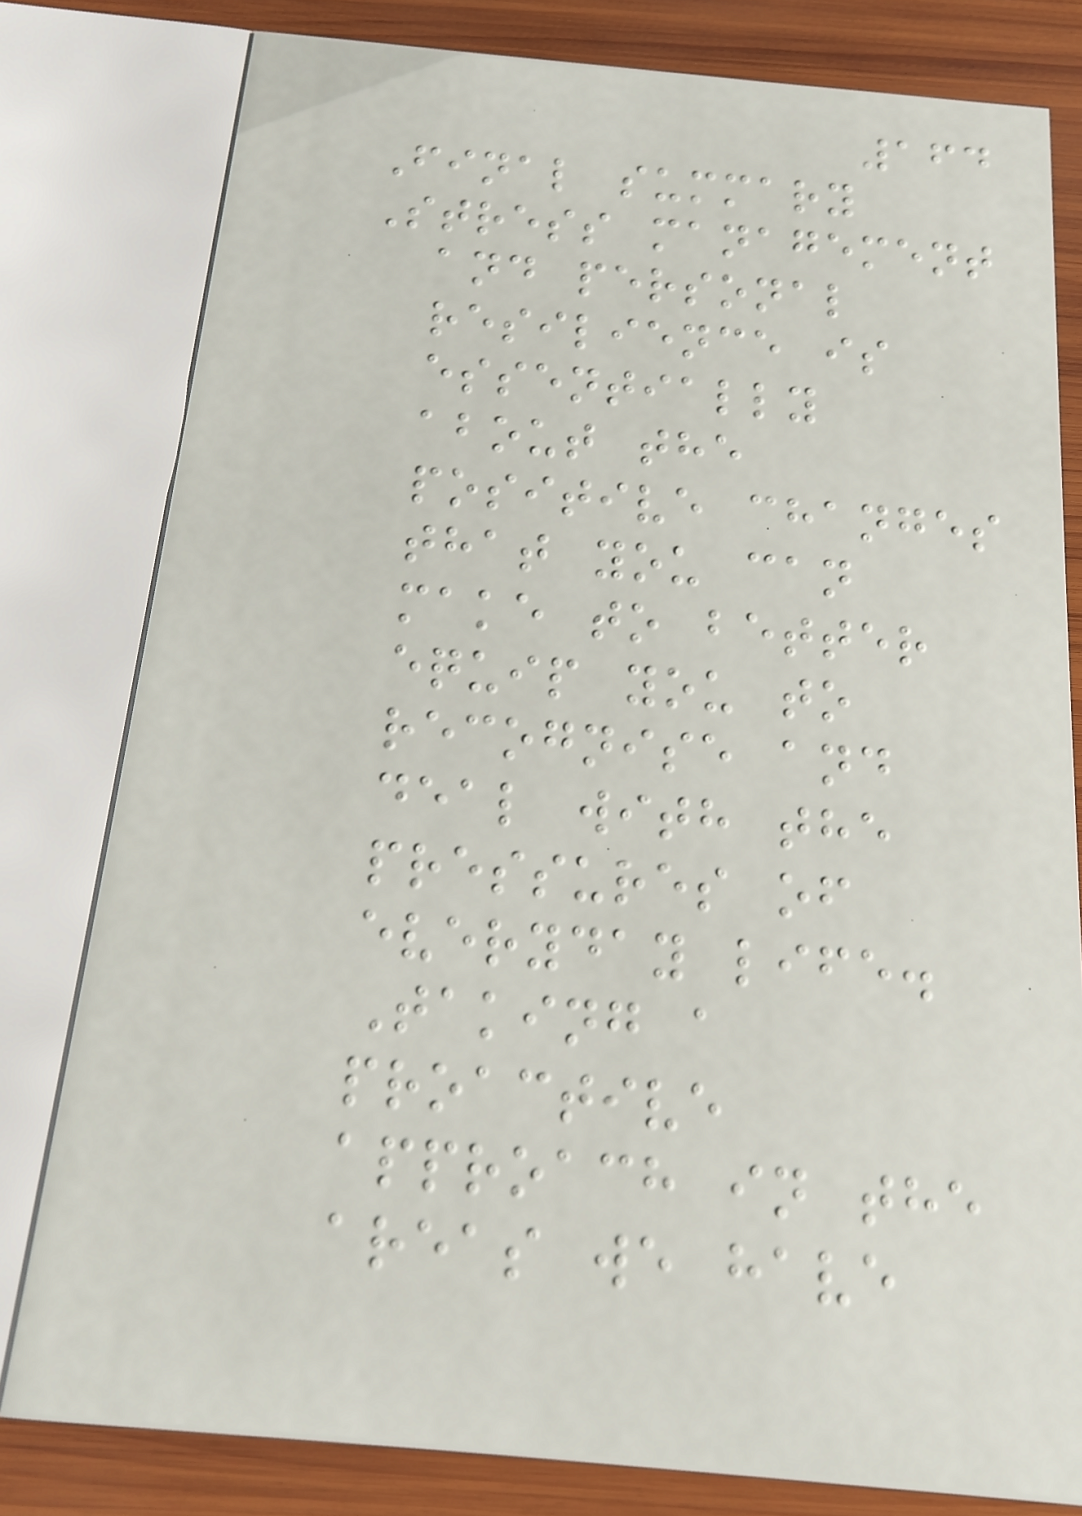164
Final summary
Stress management
and personal
resilience is
essentially
about the
positive changes
that you can
make to better
equip you to
recognise and
deal with the
pressures of
everyday life.
Taking a
proactive
approach in the
areas we have
